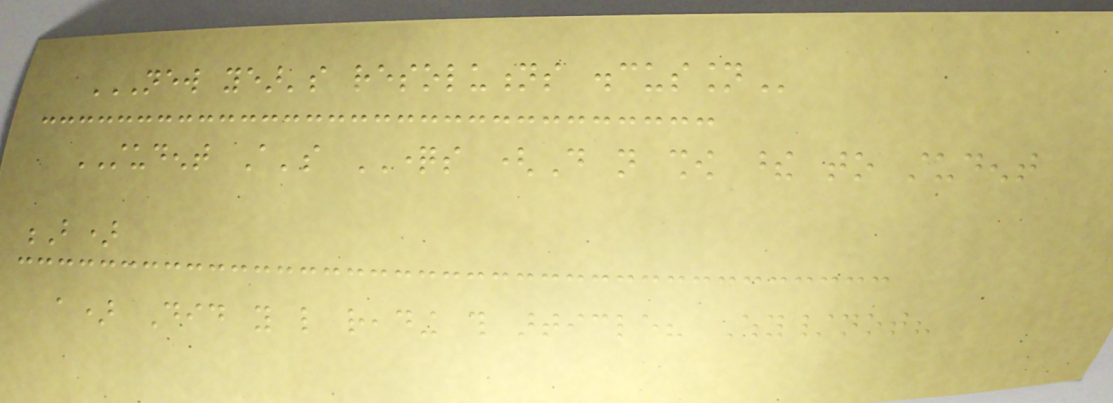NEW YEAR'S RESOLUTIONS DISCUSSION
STUDENT A's QUESTIONS (Do not show these to student
B)
a) Did you like reading this article? Why/not?
